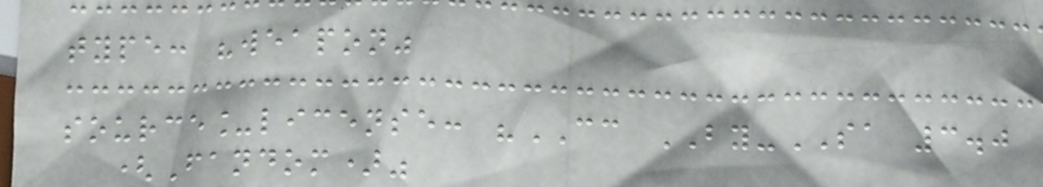type: "weapon"
source_license: "CC BY-SA 3.0
(Fandom)"
